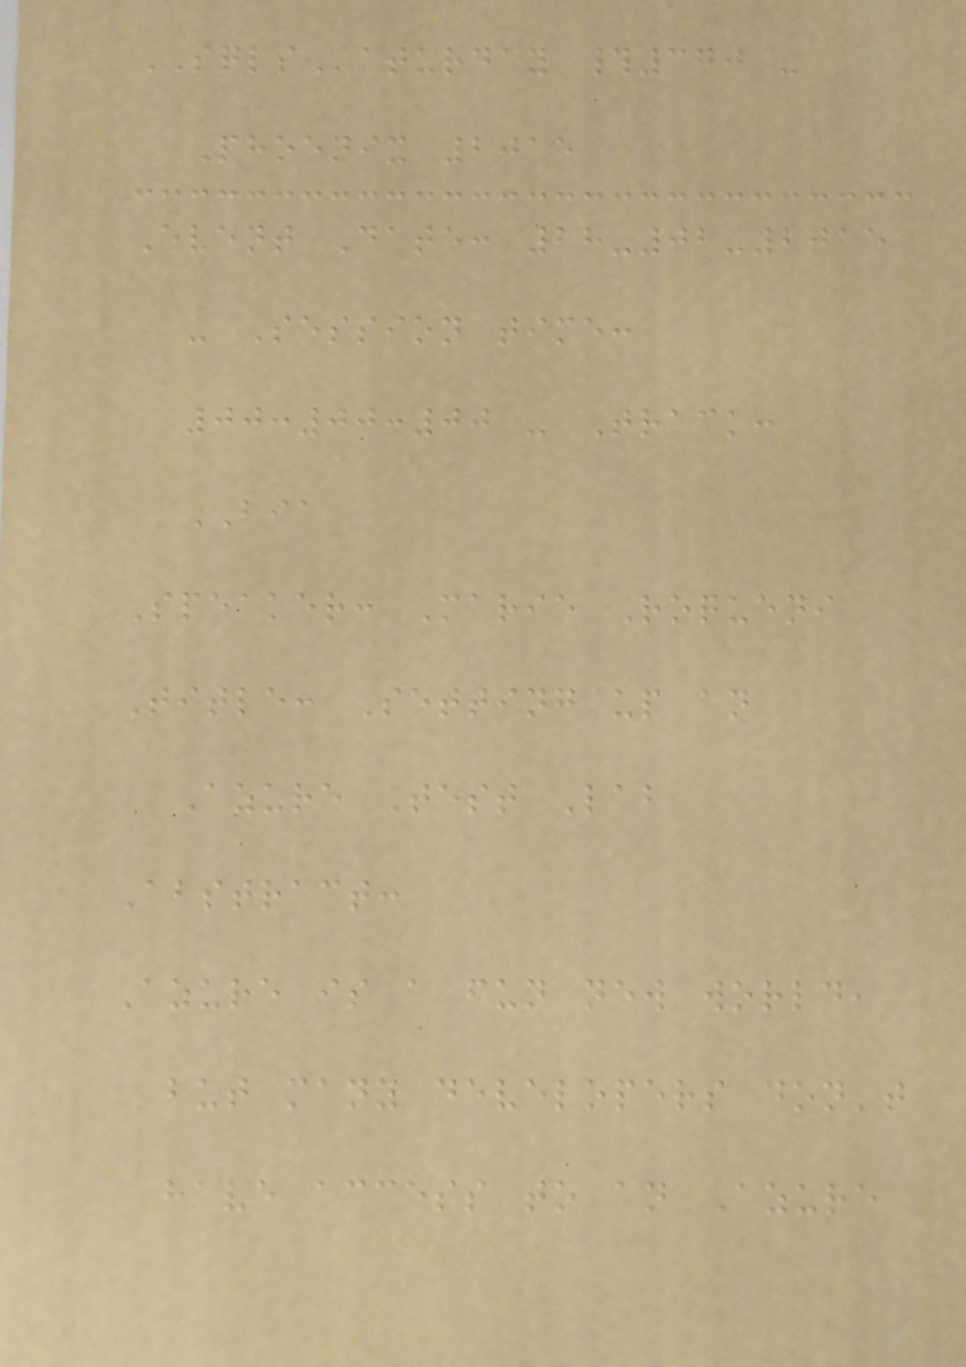SQLSaturday #370 -
Phoenix 2015
Event Date: 28-02-2015
- Session time:
00:00:00 - Track:
BIA
Speaker: Marie Roqueni
Title: Setting up an
Azure Test Lab
Abstract:
Azure is a fun new world,
but many developers don't
have access to an Azure
